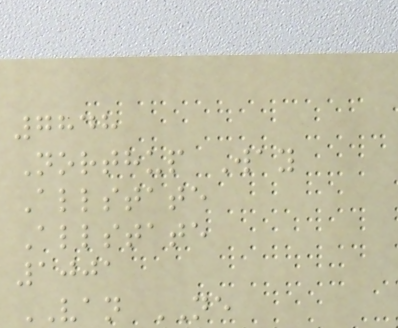7848
Northup Way
Allstate
Allstate
1001
VAN NE
